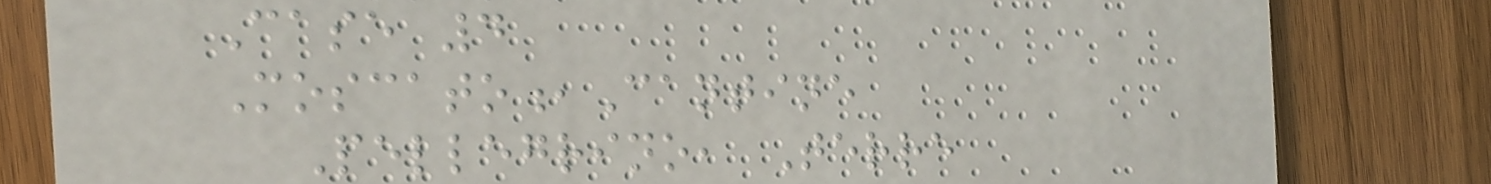Case 4
Moscato,Cantine
Pellegrino, Terre
